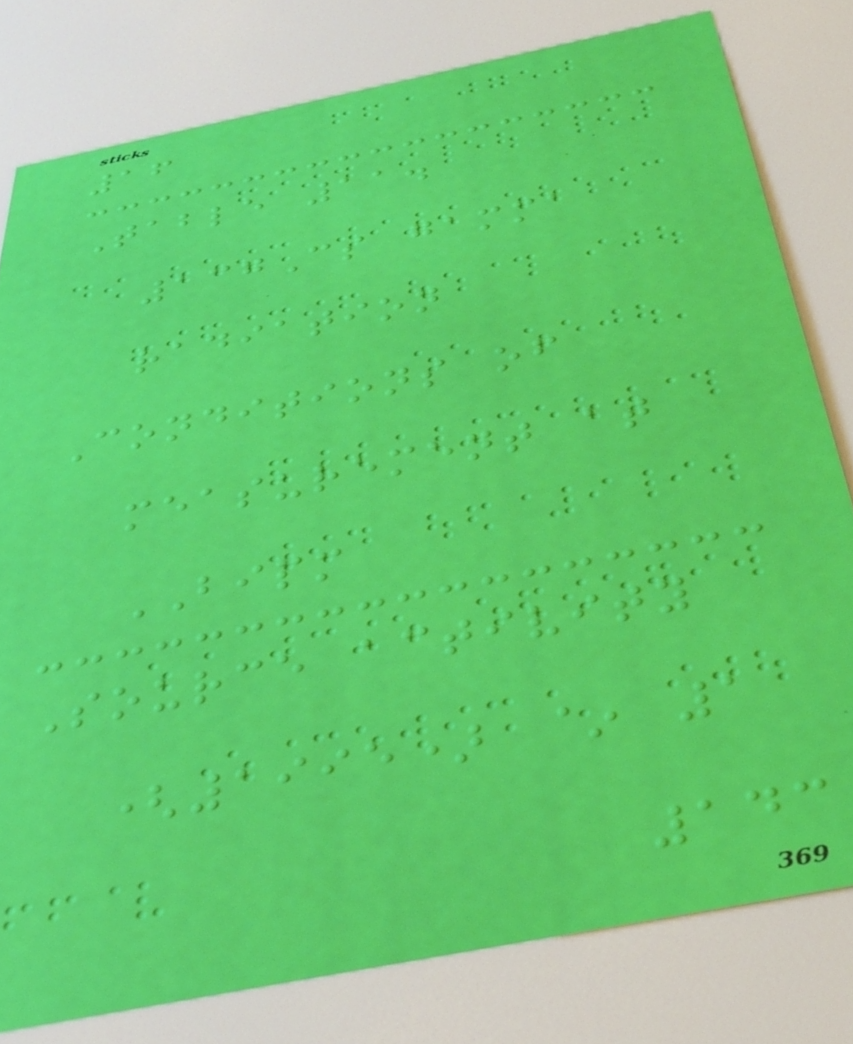16
Table 11.
137Cs gamma
radiation
Conditions of
measurement at
BIPM
Source activity
(1995) ~ 1
143
